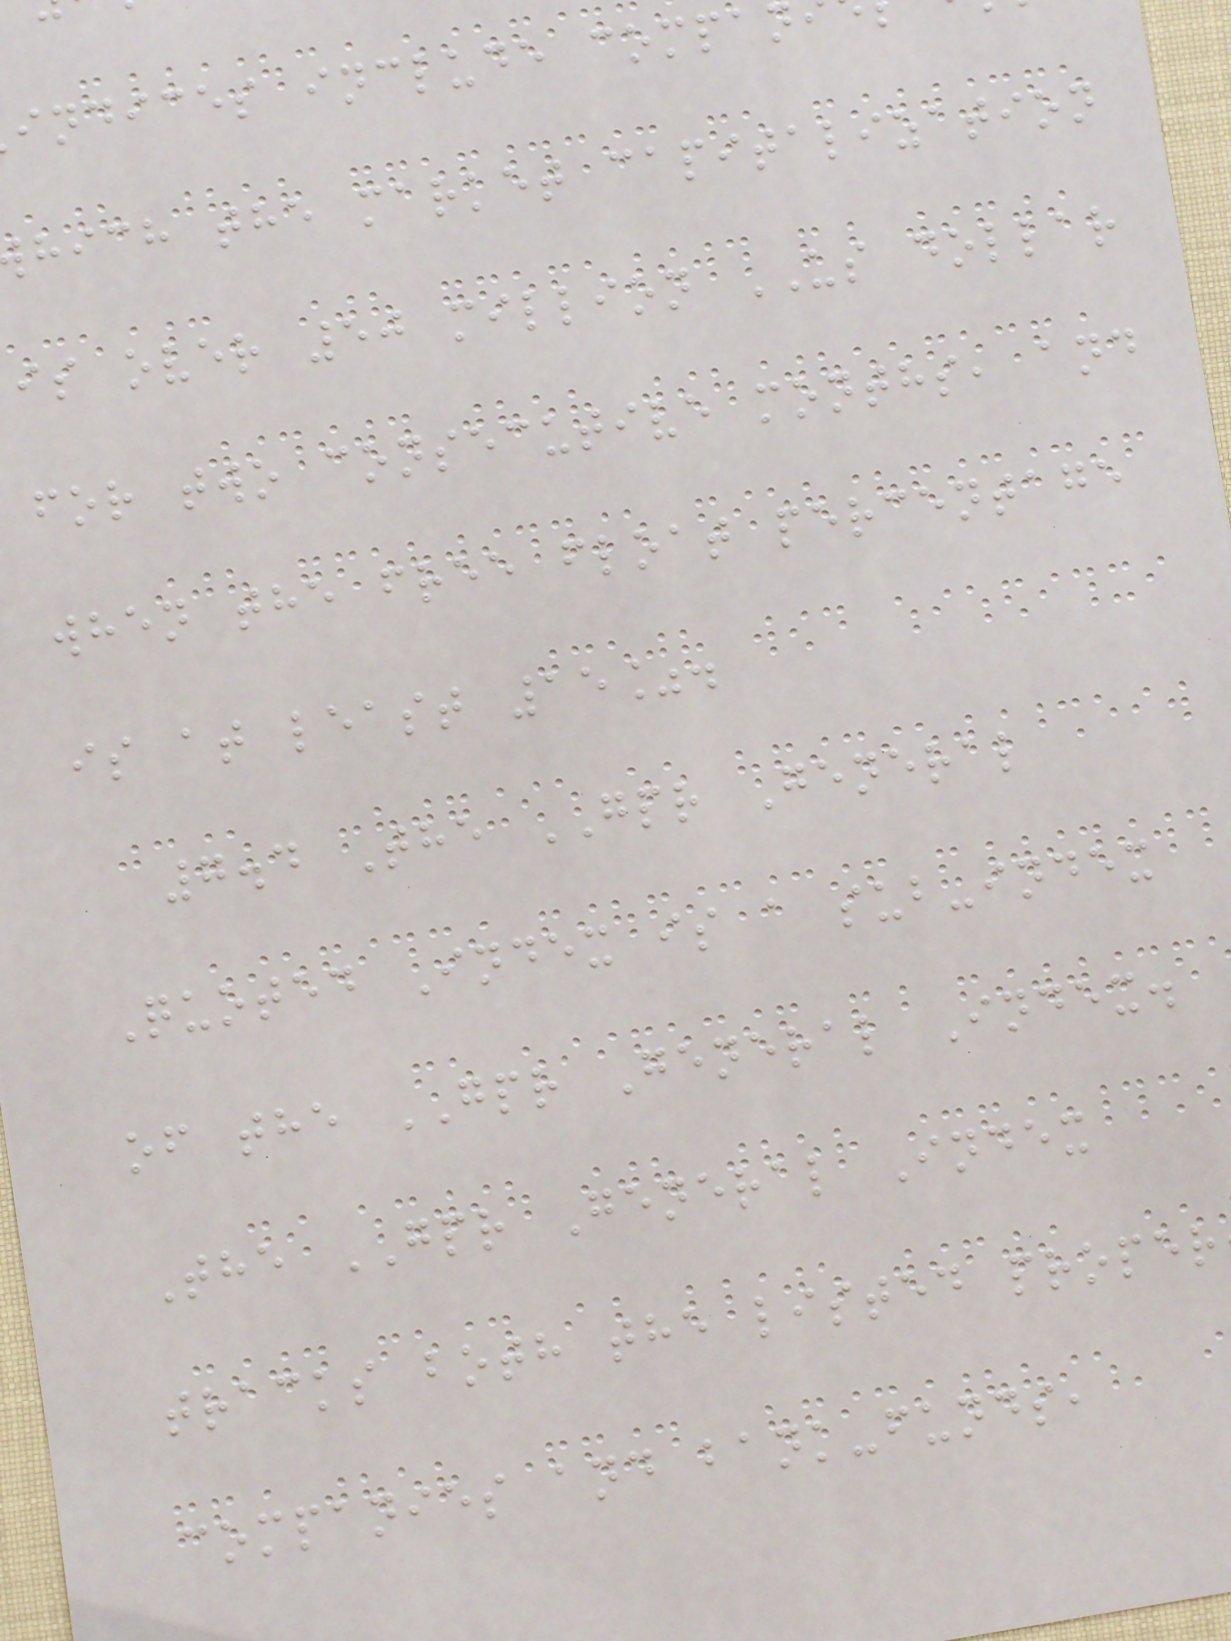indices include compan
hich the market capitalization
is over 50 million US dollar
for two consecutive months, and
when the free float percentage
is at least 15%.
7.4 The GPR General
Quoted Index is a sub-index
of the GPR General Index.
The GPR General Index
tracks both the listed proper
companies and bank-funds,
